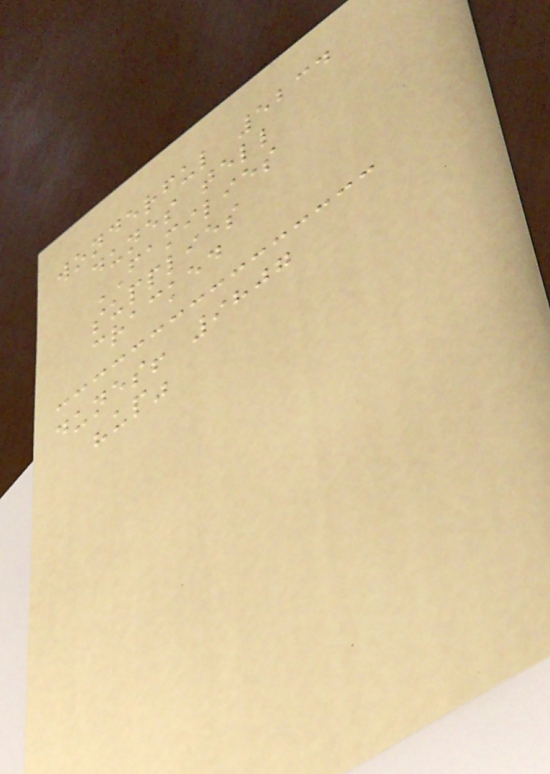wonderful 5234
dunes tell
FAMILIES
supplies
cracked
dunes! 9807
"up"
